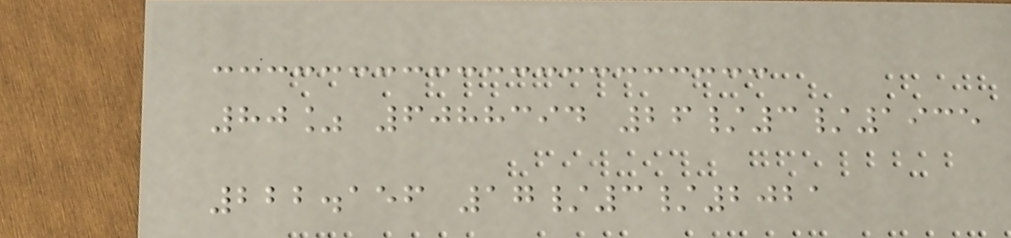80% 6088394 26/3/1935
222.156 17/3/2021
